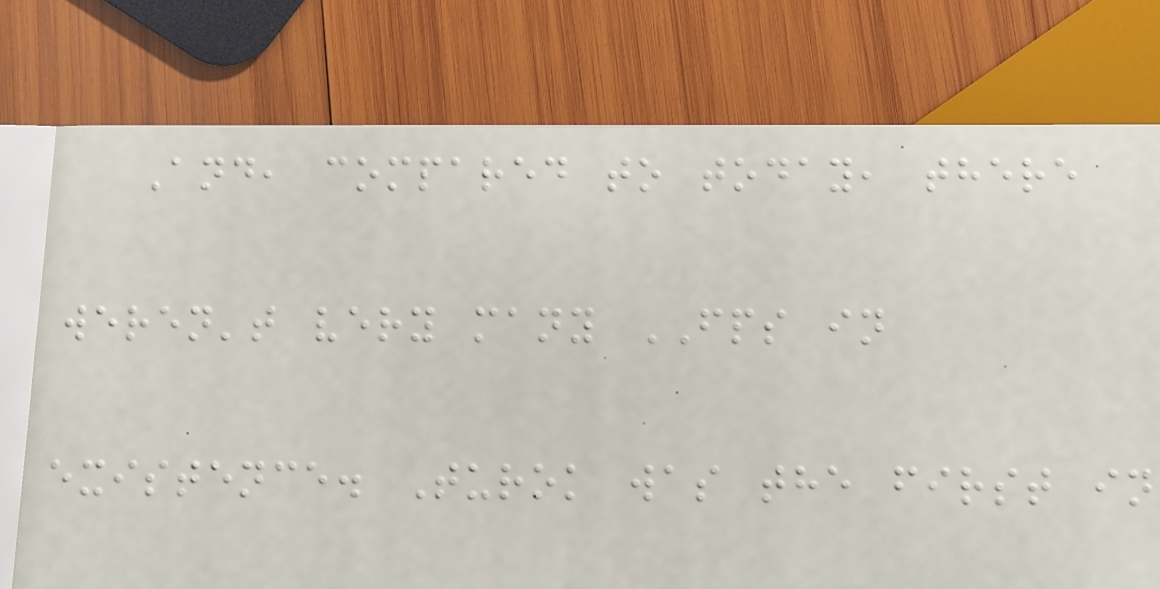And, compared to today, there
weren't very many FPS in
existence. Turok was the first in
